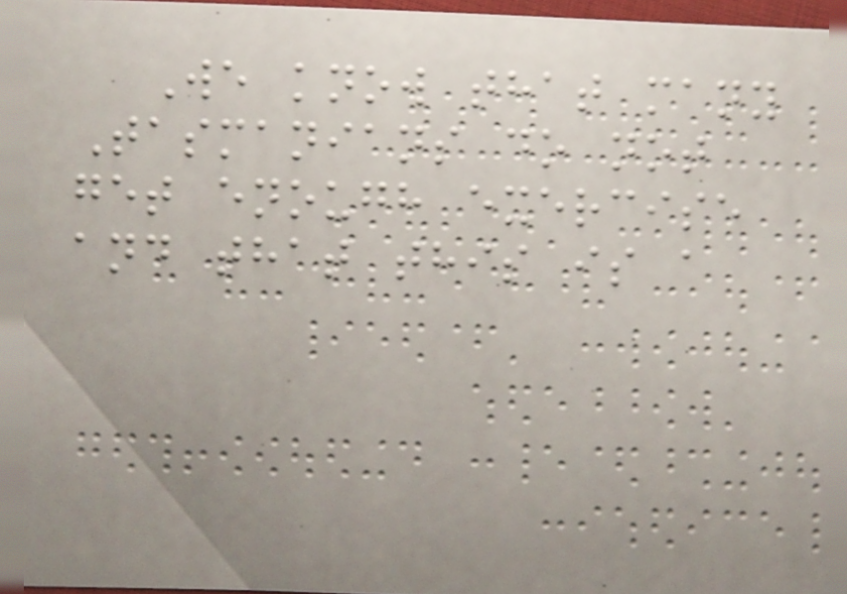We know that many
Tasmanians do not
get enough exercise
and that this is a
